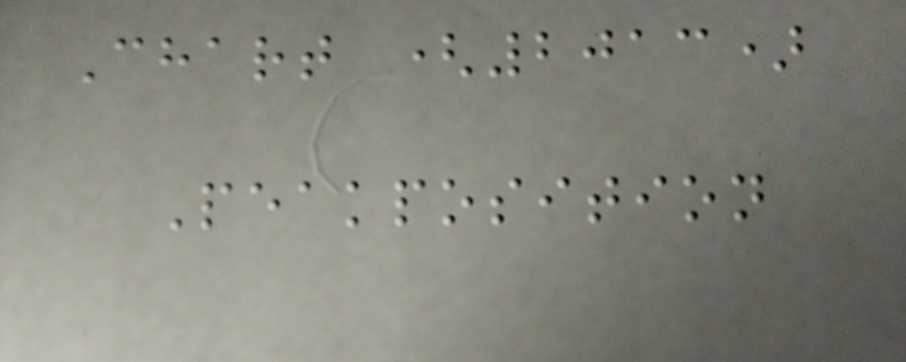Chart (2013)
Peakposition
